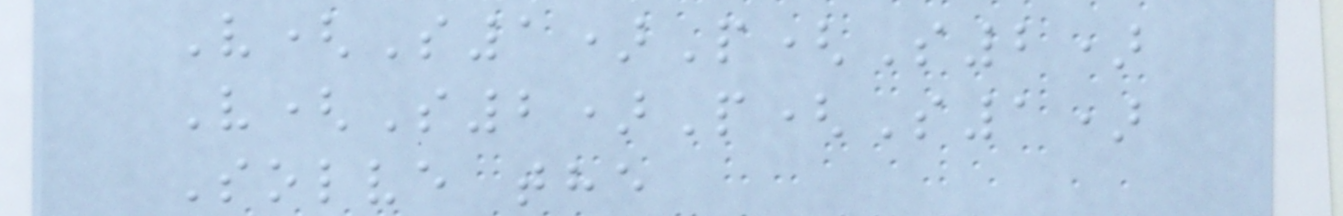V(S1)P(S2)
V(S2)P(S1)
Solve the
